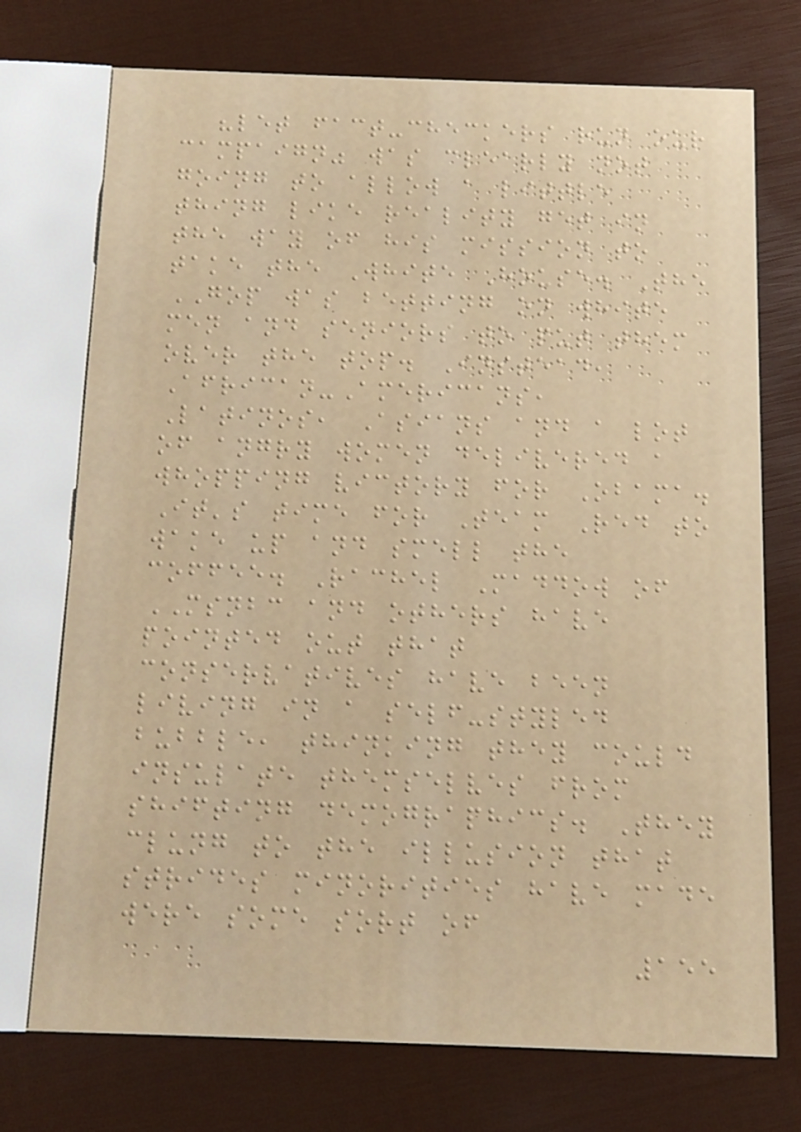"let fact-checkers run our
campaign" was clearly not
going to allow a little
thing like reality get in
the way of his mission to
take the White House. The
GOP was betting on white
men and seniors to put them
over the top. Instead,
African-Americans,
Latinos, Asians and a lot
of angry women delivered a
whopping victory for Obama.
It's time for Team Red to
wake up and smell the
coffee. Rachel Maddow of
MSNBC and others have
pointed out that
conservatives have been
living in a self-styled
bubble, thinking they could
insulate themselves from
shifting demographics. They
clung to the illusion that
strides minorities have made
were some sort of
155
